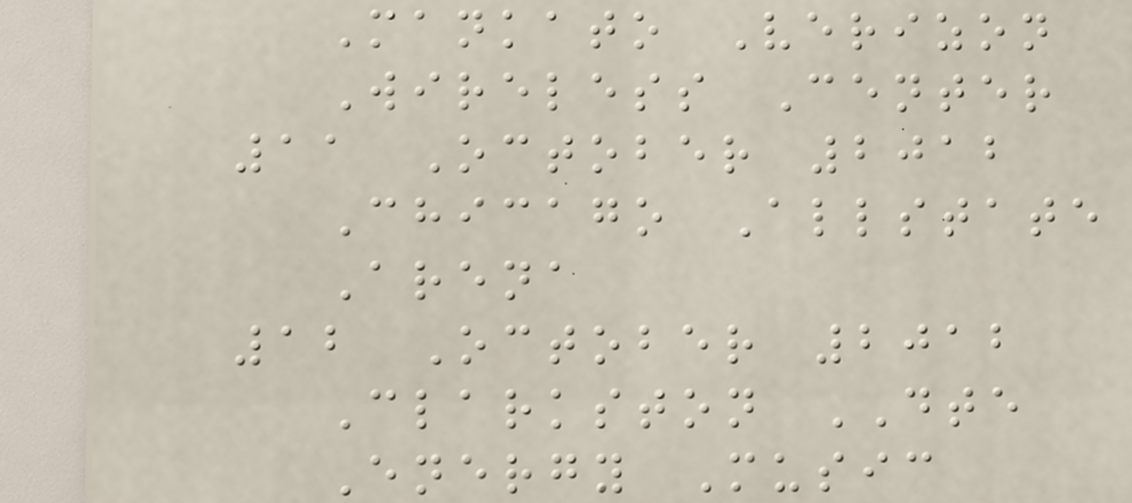Mankato Verizon
Wireless Center
11 October 2012
Chicago Allstate
Arena
12 October 2012
Clarkston DTE
Energy Music
